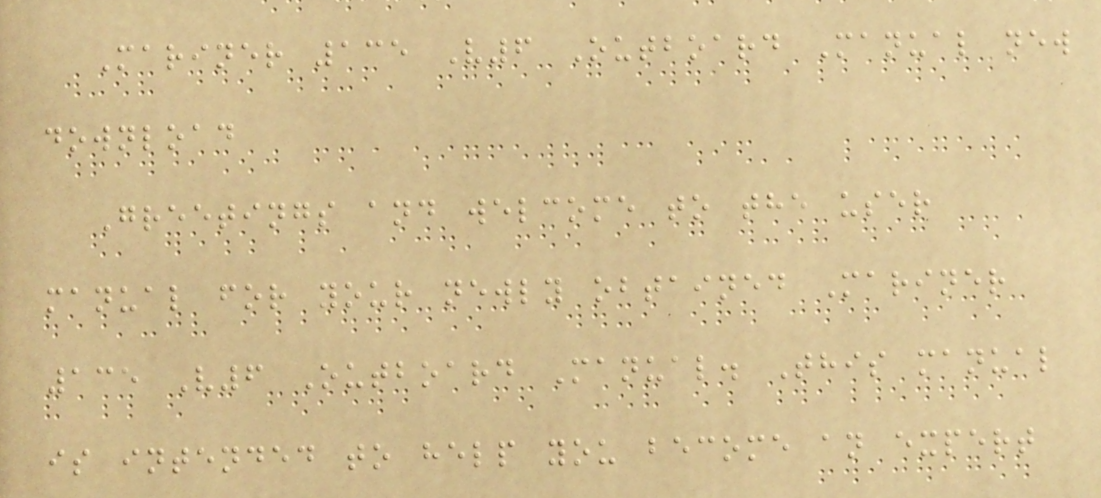Mariner 135 V6 Outboard Manual new
download
Greetings and welcome to the user
manual for your newly obtained Mariner
135 V6 Outboard Manual. This manual
is intended to help you become an expert
